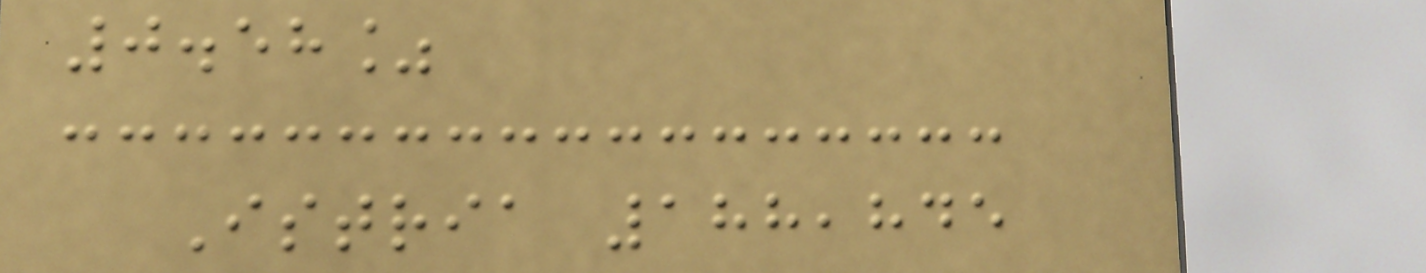0.58%
Istria 188,845
